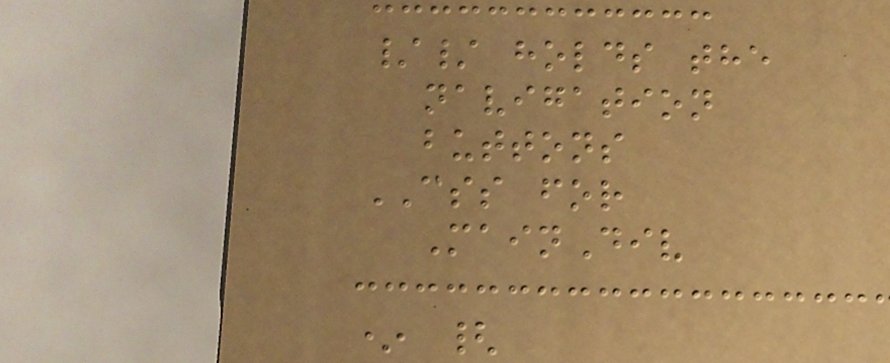// holds the
navigation
buttons
CSS for
MainDiv
* {
